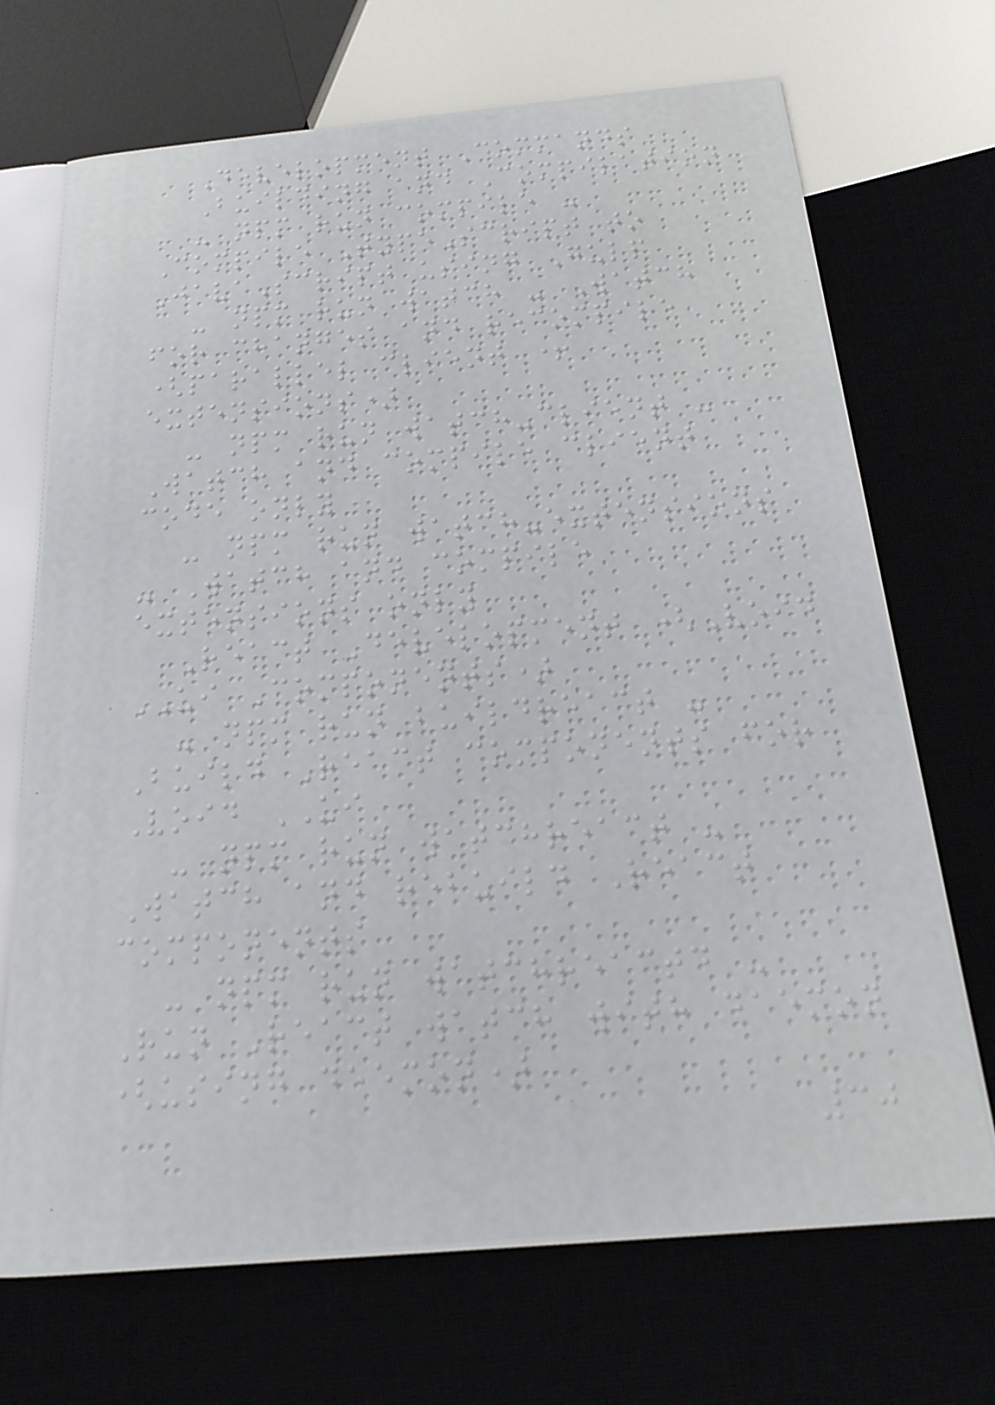Development Commands
Building and Compilation
- npm run compile -
Compile TypeScript to
JavaScript using Gulp
- npm run watch - Watch
for changes and recompile
(parallel client +
extensions)
- npm run watch-client -
Watch and compile client
code only
- npm run watch-extensions
- Watch and compile
extensions only
React Development (Void
UI Components)
- npm run buildreact -
Build React components for
Void UI
- npm run watchreact -
Watch and rebuild React
components
- npm run watchreactd -
Run React watch with daemon
(using deemon)
30
